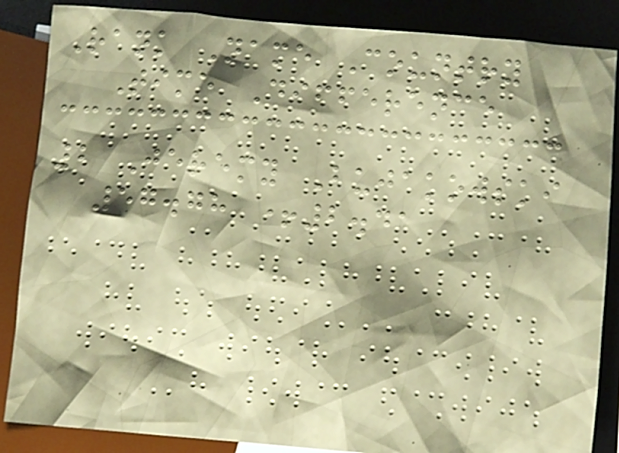Rank Name Country
Time Difference
2 Jeremy Bujakowski
57.78 +2.41
